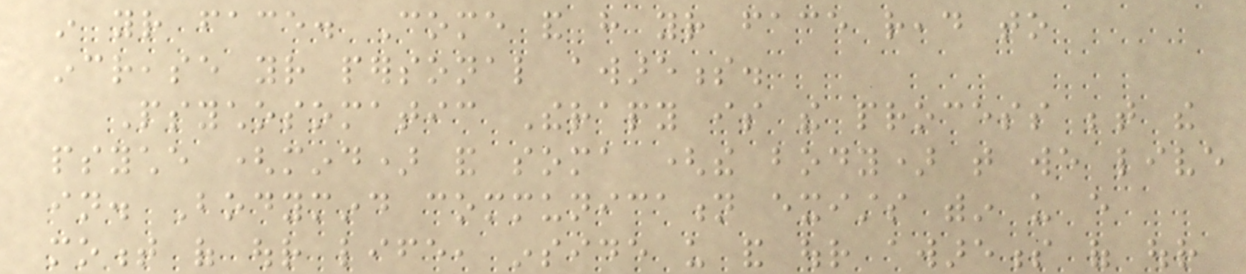in your face. Come and have your face read to
increase your personal awareness.
Psychosomatic Therapy is the process between the
psyche (mind) and soma (the body) that we live
in. Bodymind communication exists within us every
moment of our life, inside us and our awareness of our
